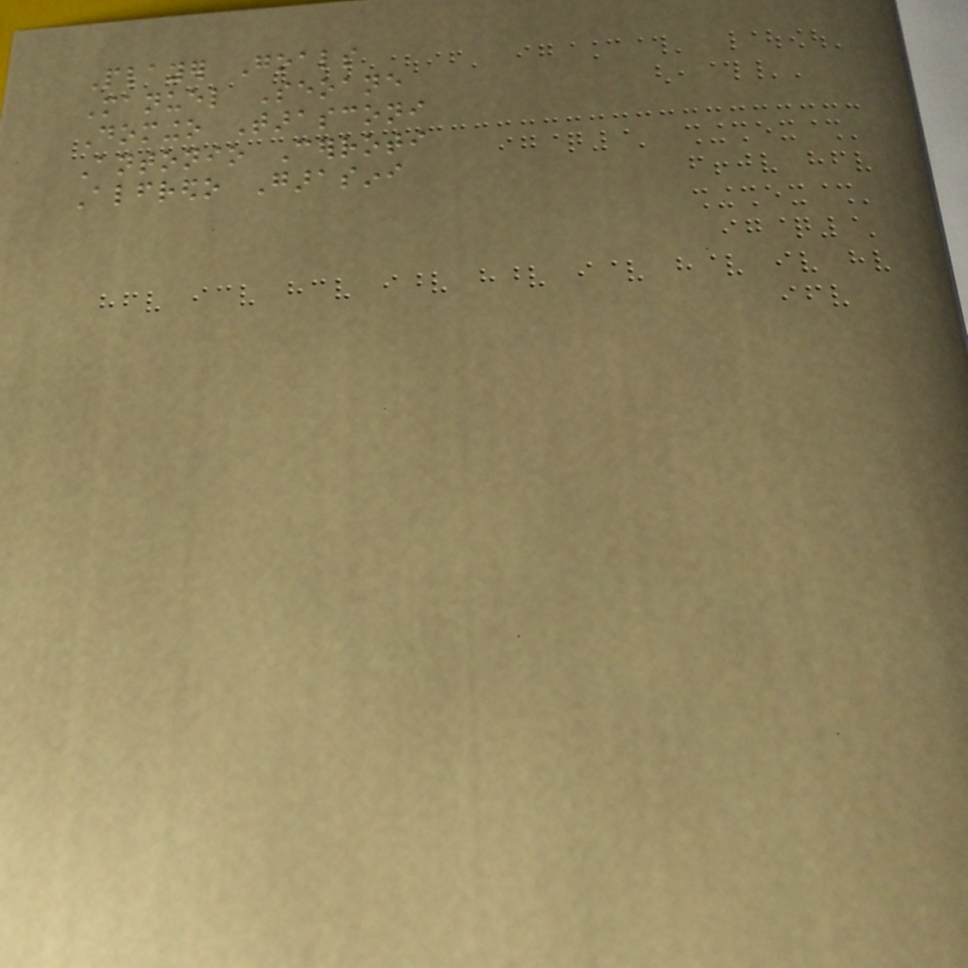Player Goals
Manuel Seoane
Domingo Tarasconi
Antonio Cerroti
Alfredo Garasini
